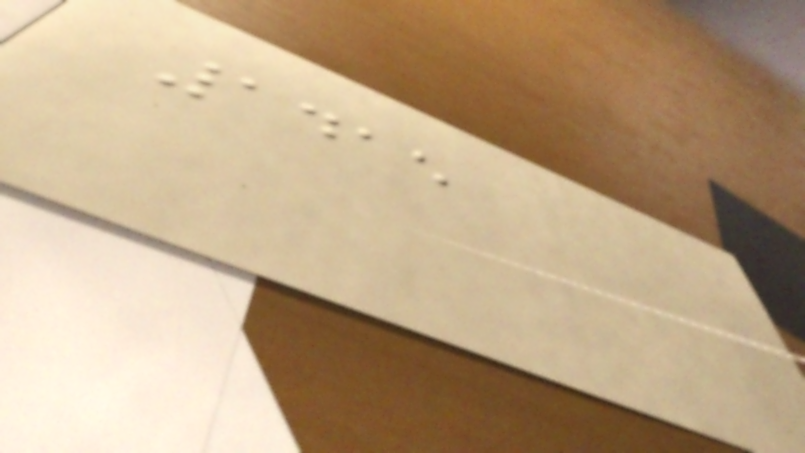1415
